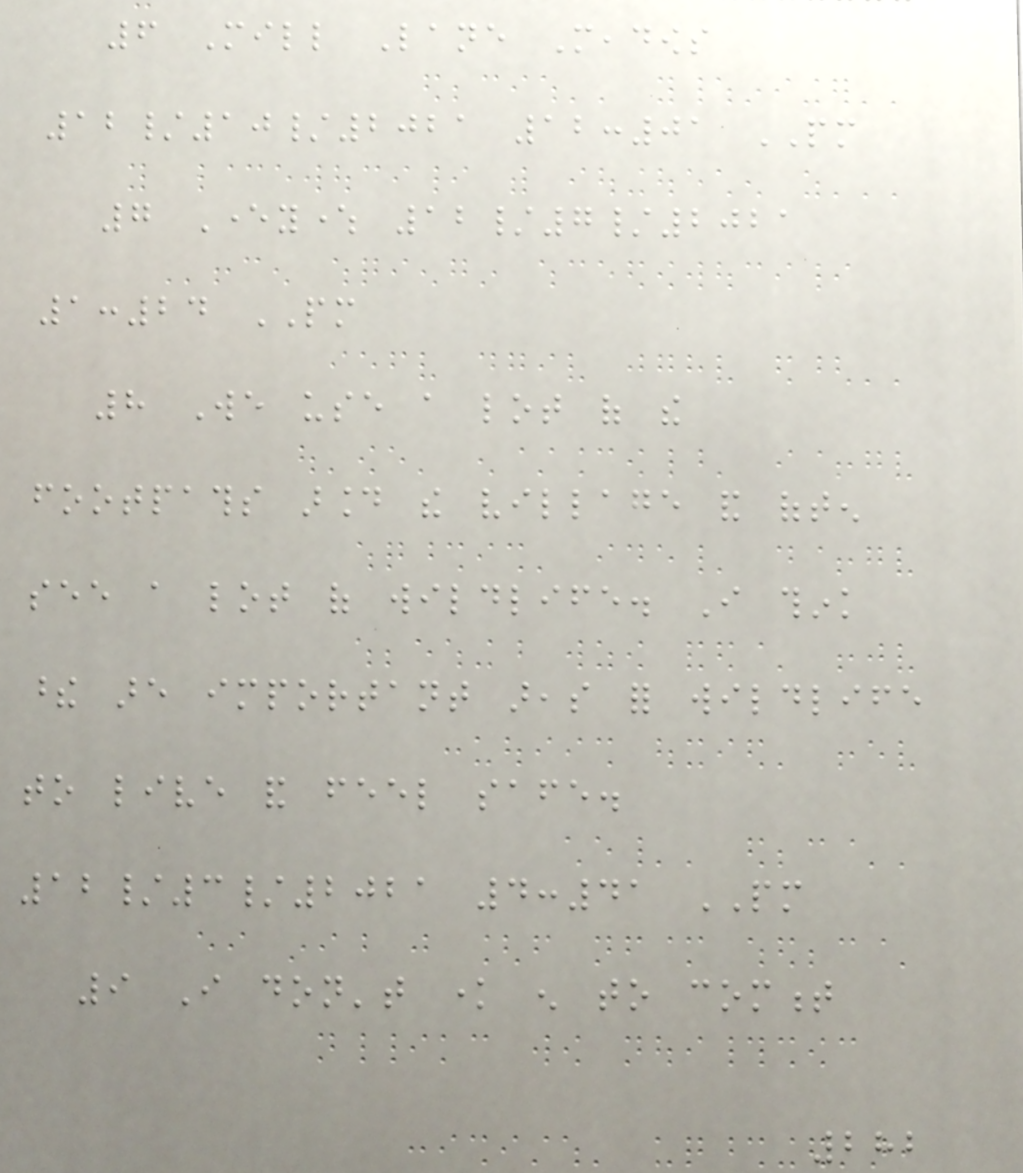6 Mill Lane Meadows
12/10/2021 12:01 PM
7 Everywhere 12/7/2021
1:24 PM
8 We use a lot of the
footpaths around the village and often
see a lot of wildlife. I think
these are important areas for wildlife
to live and feel safe.
12/3/2021 4:41 PM
9 I don't know enough to comment
282
